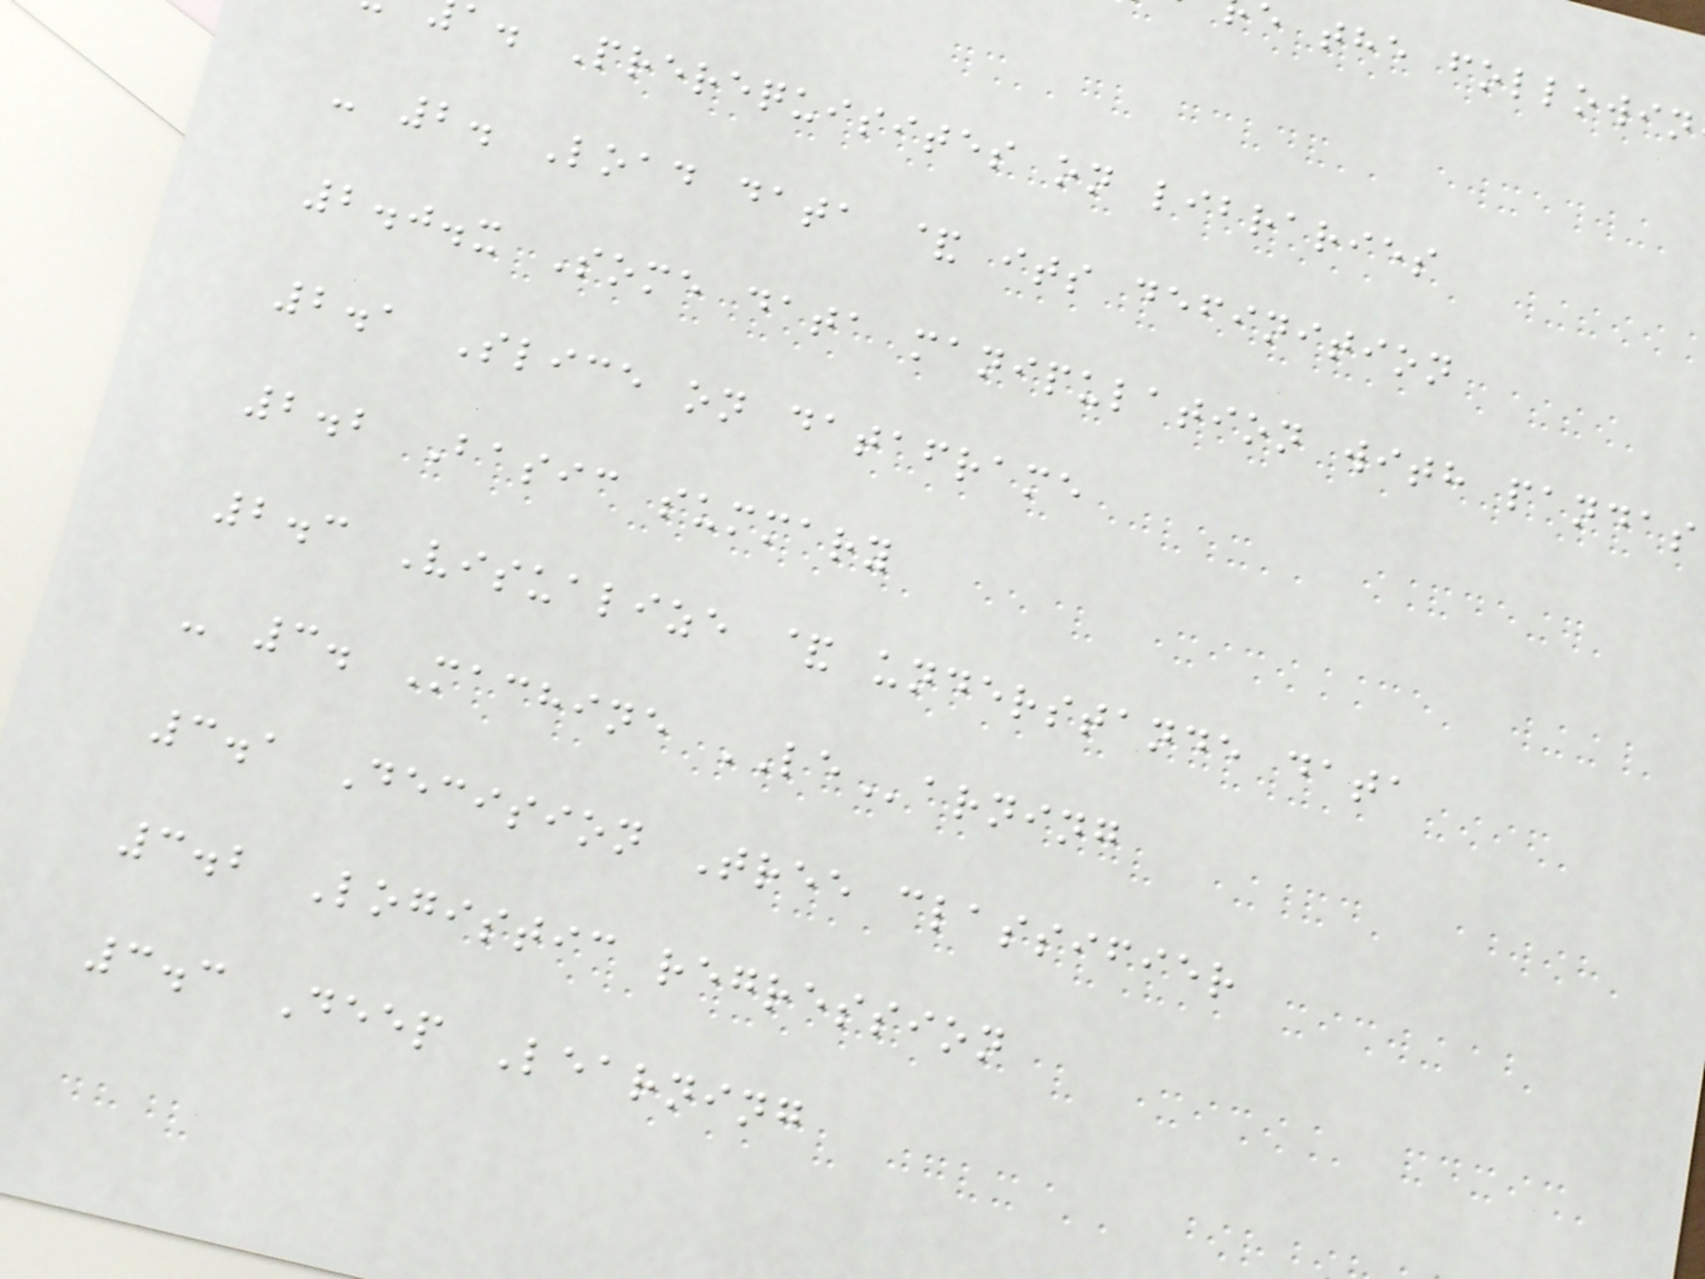e the followin
a. Prerequisites on libraries
- 2. Load data & its definition
2.0.x Some data manipulation with pandas
2.1 Slice on dataframe
2.2 Basic summary
2.3 Visualize & understande data
- 3. Machine LEarning
3.1 Decision Tree classifier
3.2 Logistic regression
3.3 Deep Learning
